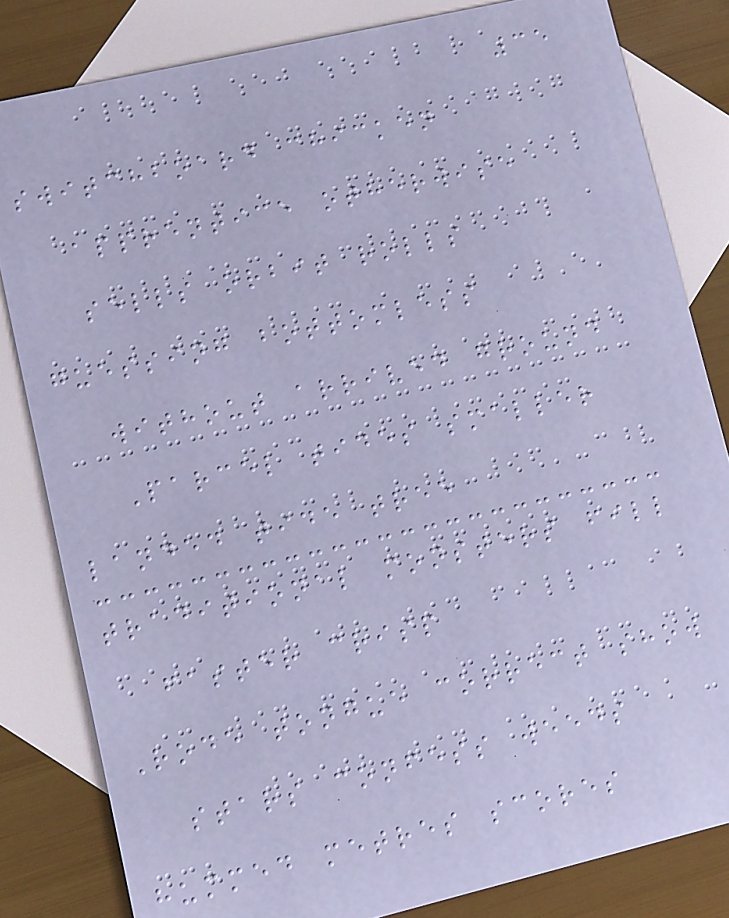35
switchboard chicken
apprentice otherwise
sells orbit rolls
guessing bottomless
without arrived ground
Parcel tides smaller
landed tide tree
traditional monsters fill
faster crisp
Rode tongue correct show
stars confess weeds
hummed metres scores
